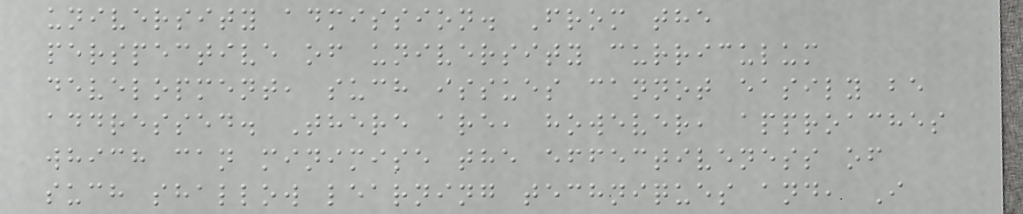university admission. From the
perspective of university curriculum
development, such issues cannot easily be
addressed. There are, however, approaches
which can minimise the effectiveness of
such shallow learning techniques and, I
